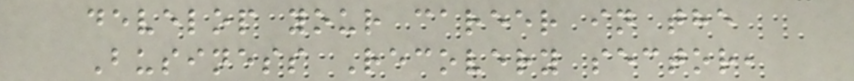develop your career in the
Business Recovery sector,
